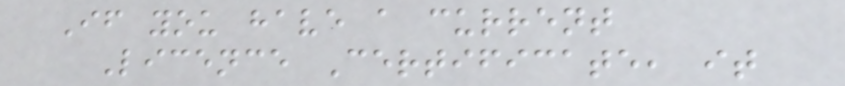If you have a current
Licence Certificate, it
